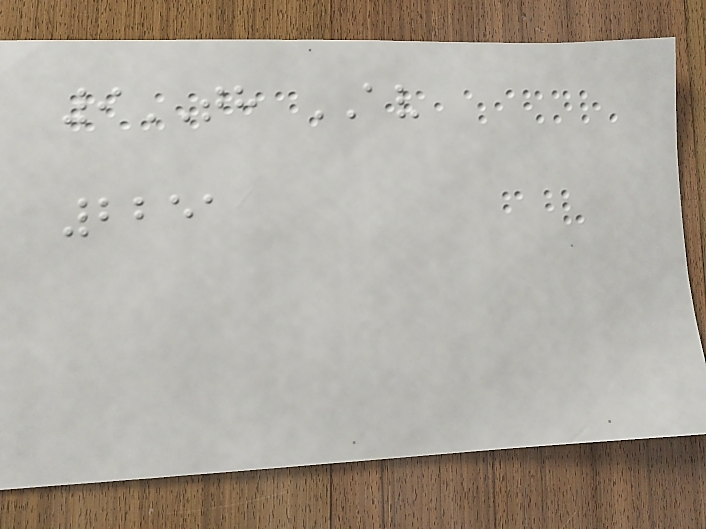9TH AV
2251
